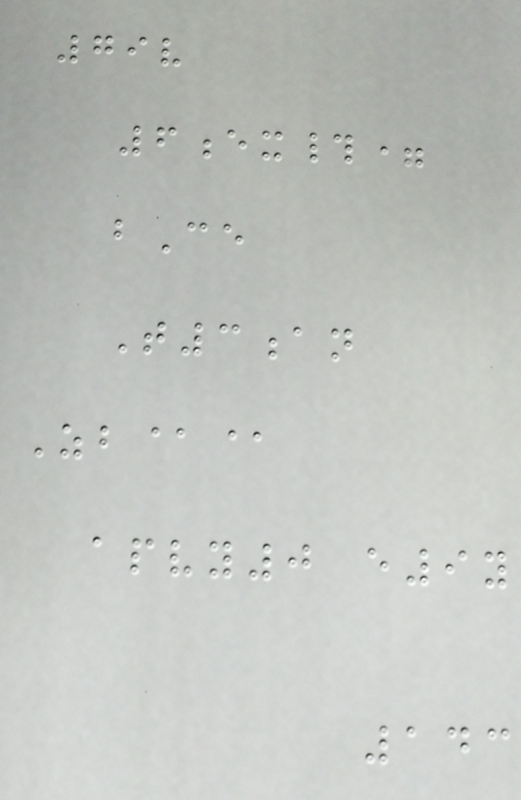79v
6ex#=
bCe
T3an
Zb@@
apvy0 e9y
143
